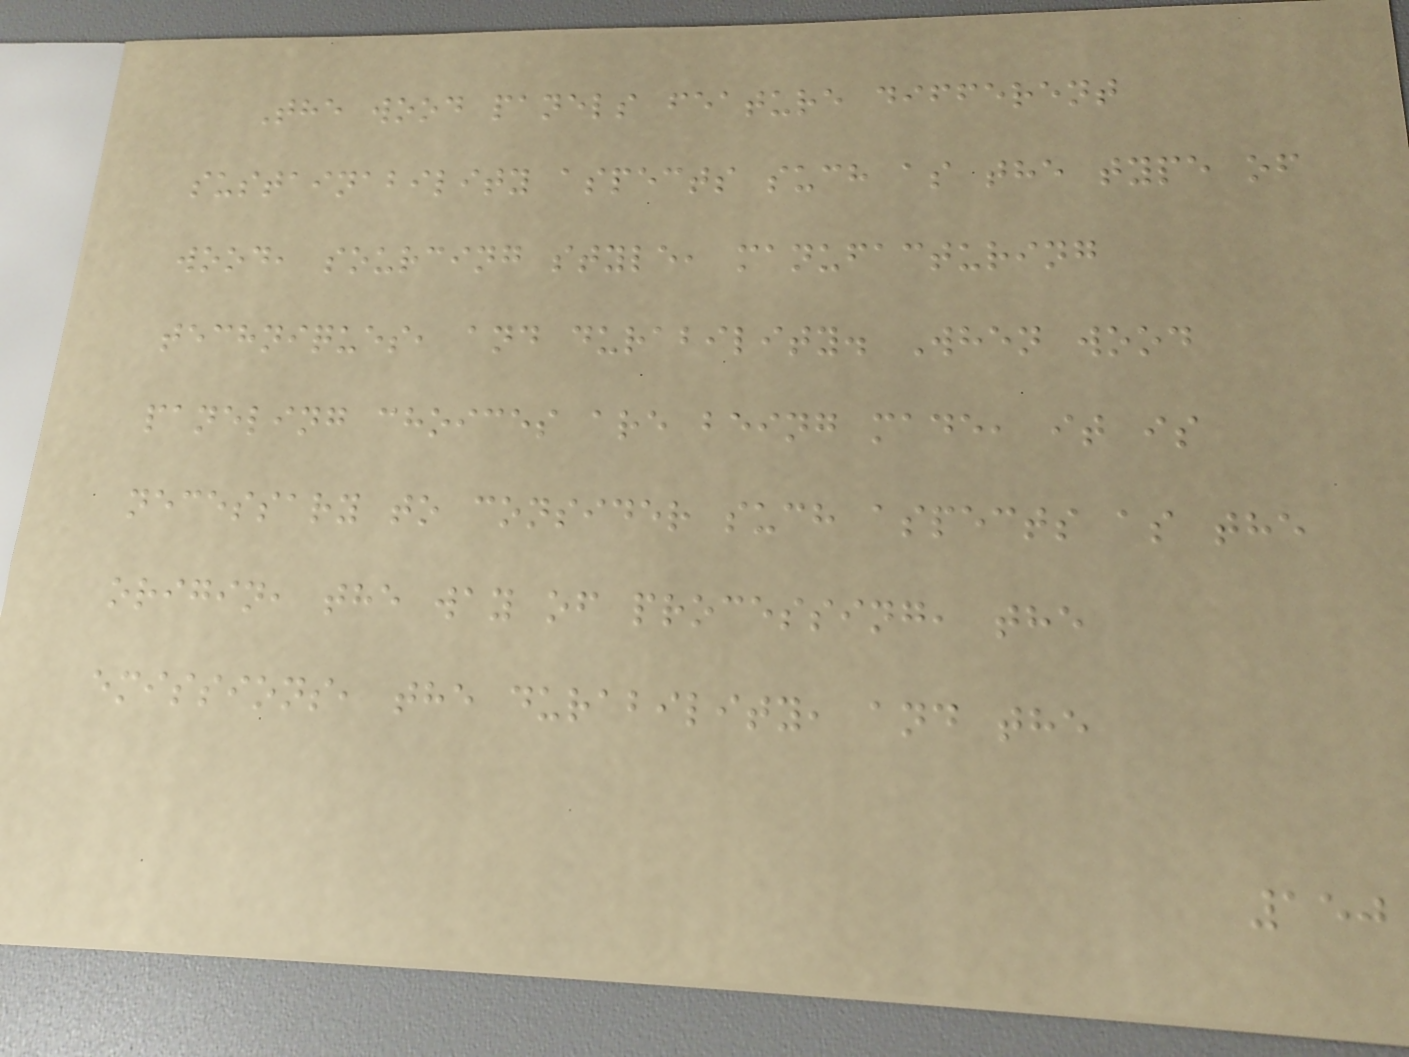The wood panels feature different
sustainability aspects such as the type of
wood, sourcing style, manufacturing
techniques, and durability. When wood
paneling choices are being made, it is
necessary to consider such aspects as the
origin, the way of processing, the
emissions, the durability, and the
150
